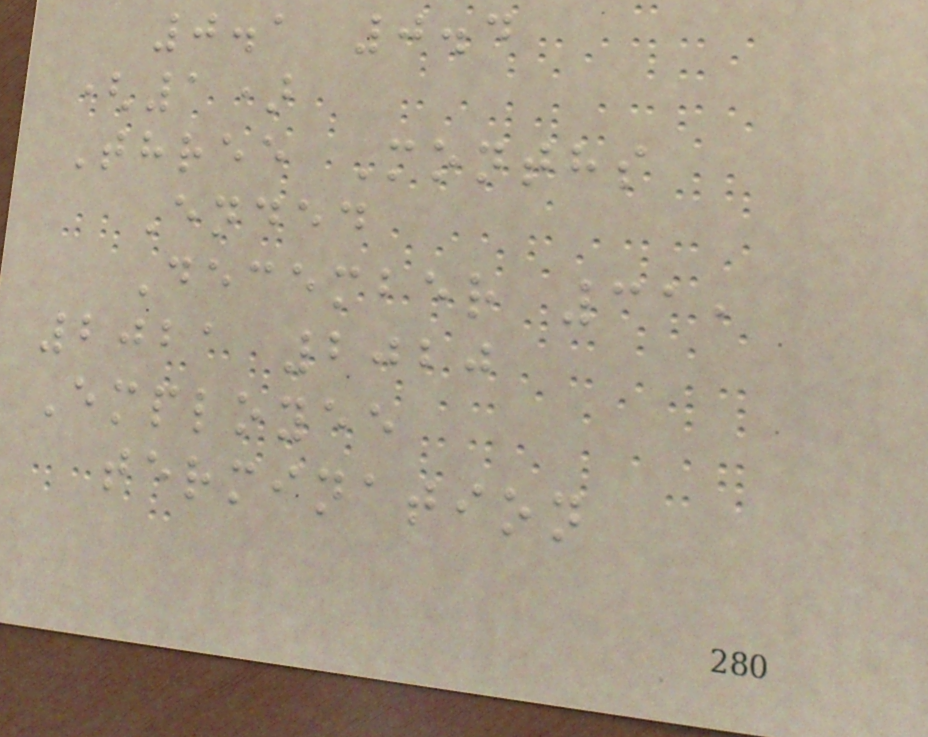0.1 0.4
(1)
Three Months
Ended
December 31,
2021 2020
Employee
termination
